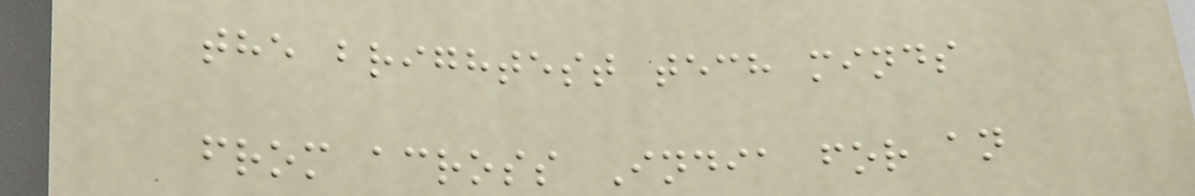the brightest tech minds
from across India for an
